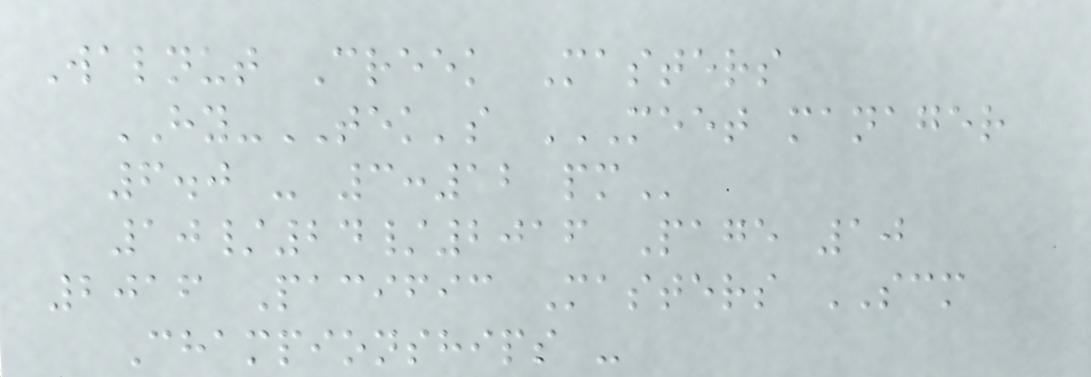Walnut Creek Masters
HY-TEK's MEET MANAGER
6.0 - 3:12 PM
10/24/2016 Page 10
2016 Pacific Masters SCM
Championships -
